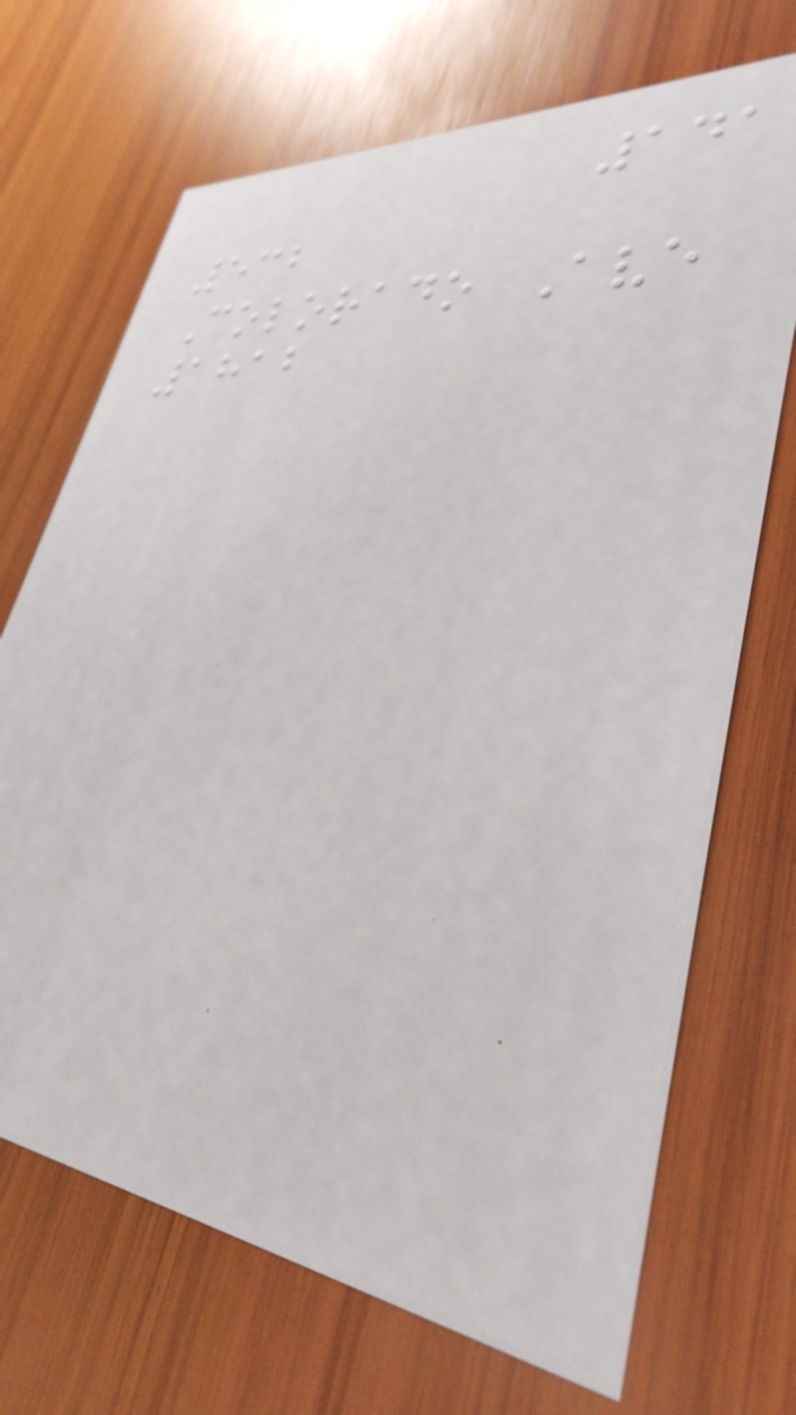141
532
Colorado Ave
1812
